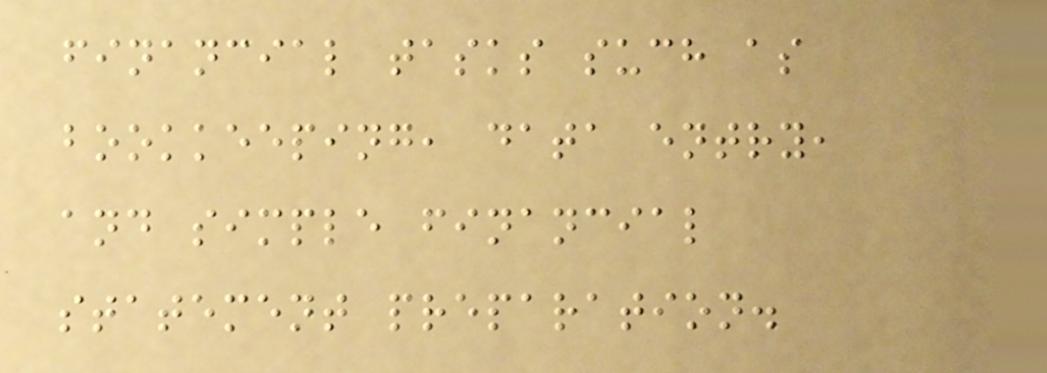financial tasks such as
bookkeeping, data entry,
and simple financial
statement preparation.
